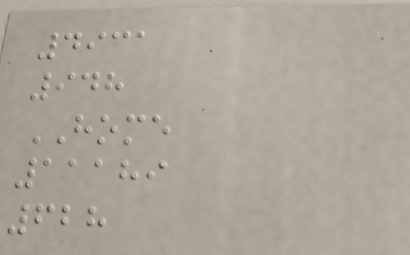4931
948
HOME
11189
628
